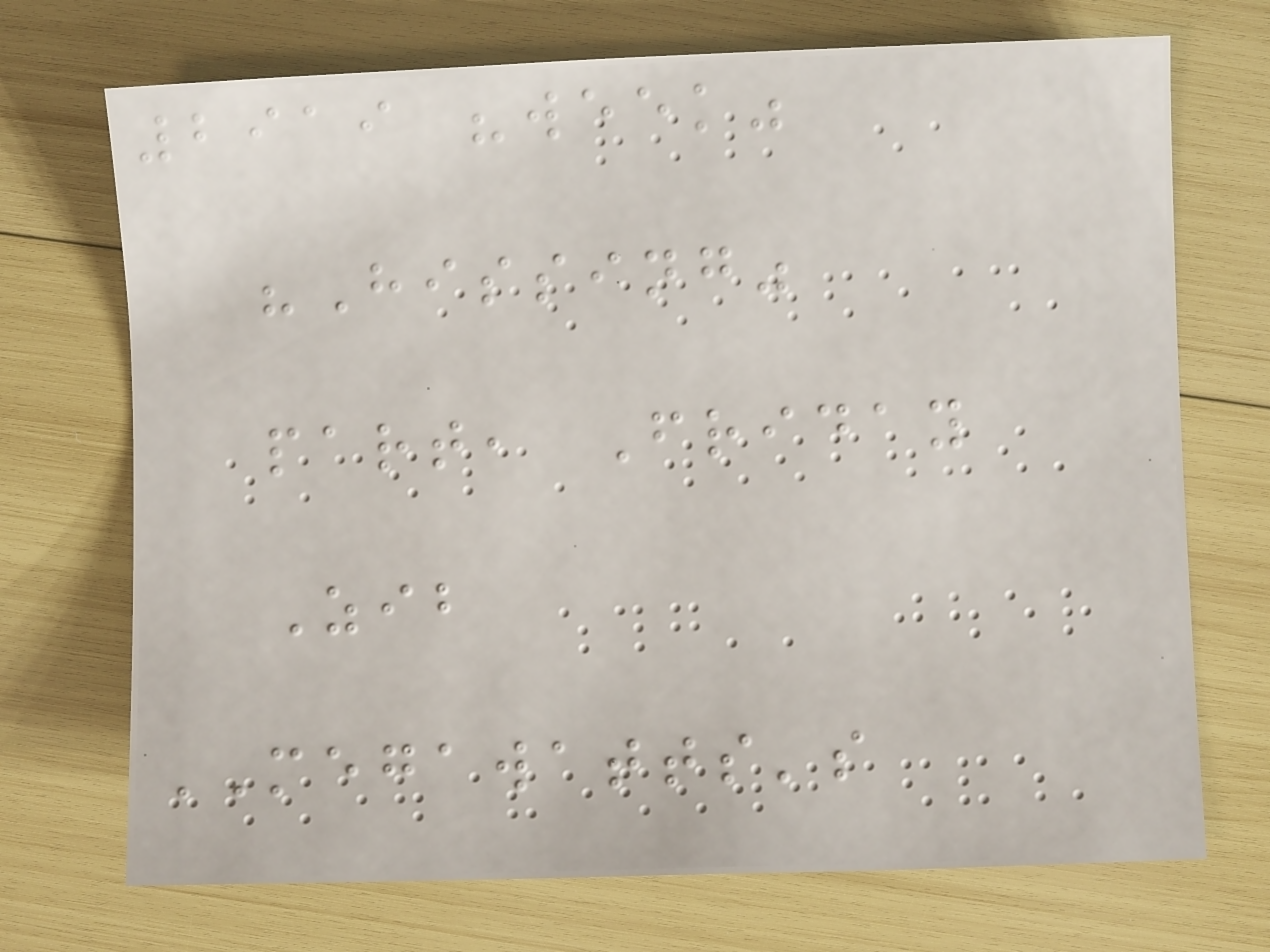2919 "week"
"Hissing"
part, Friday
Zib
MEGAWATTS's
